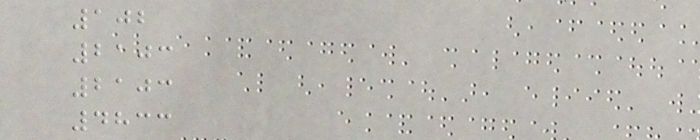102
2103
2103
4833
